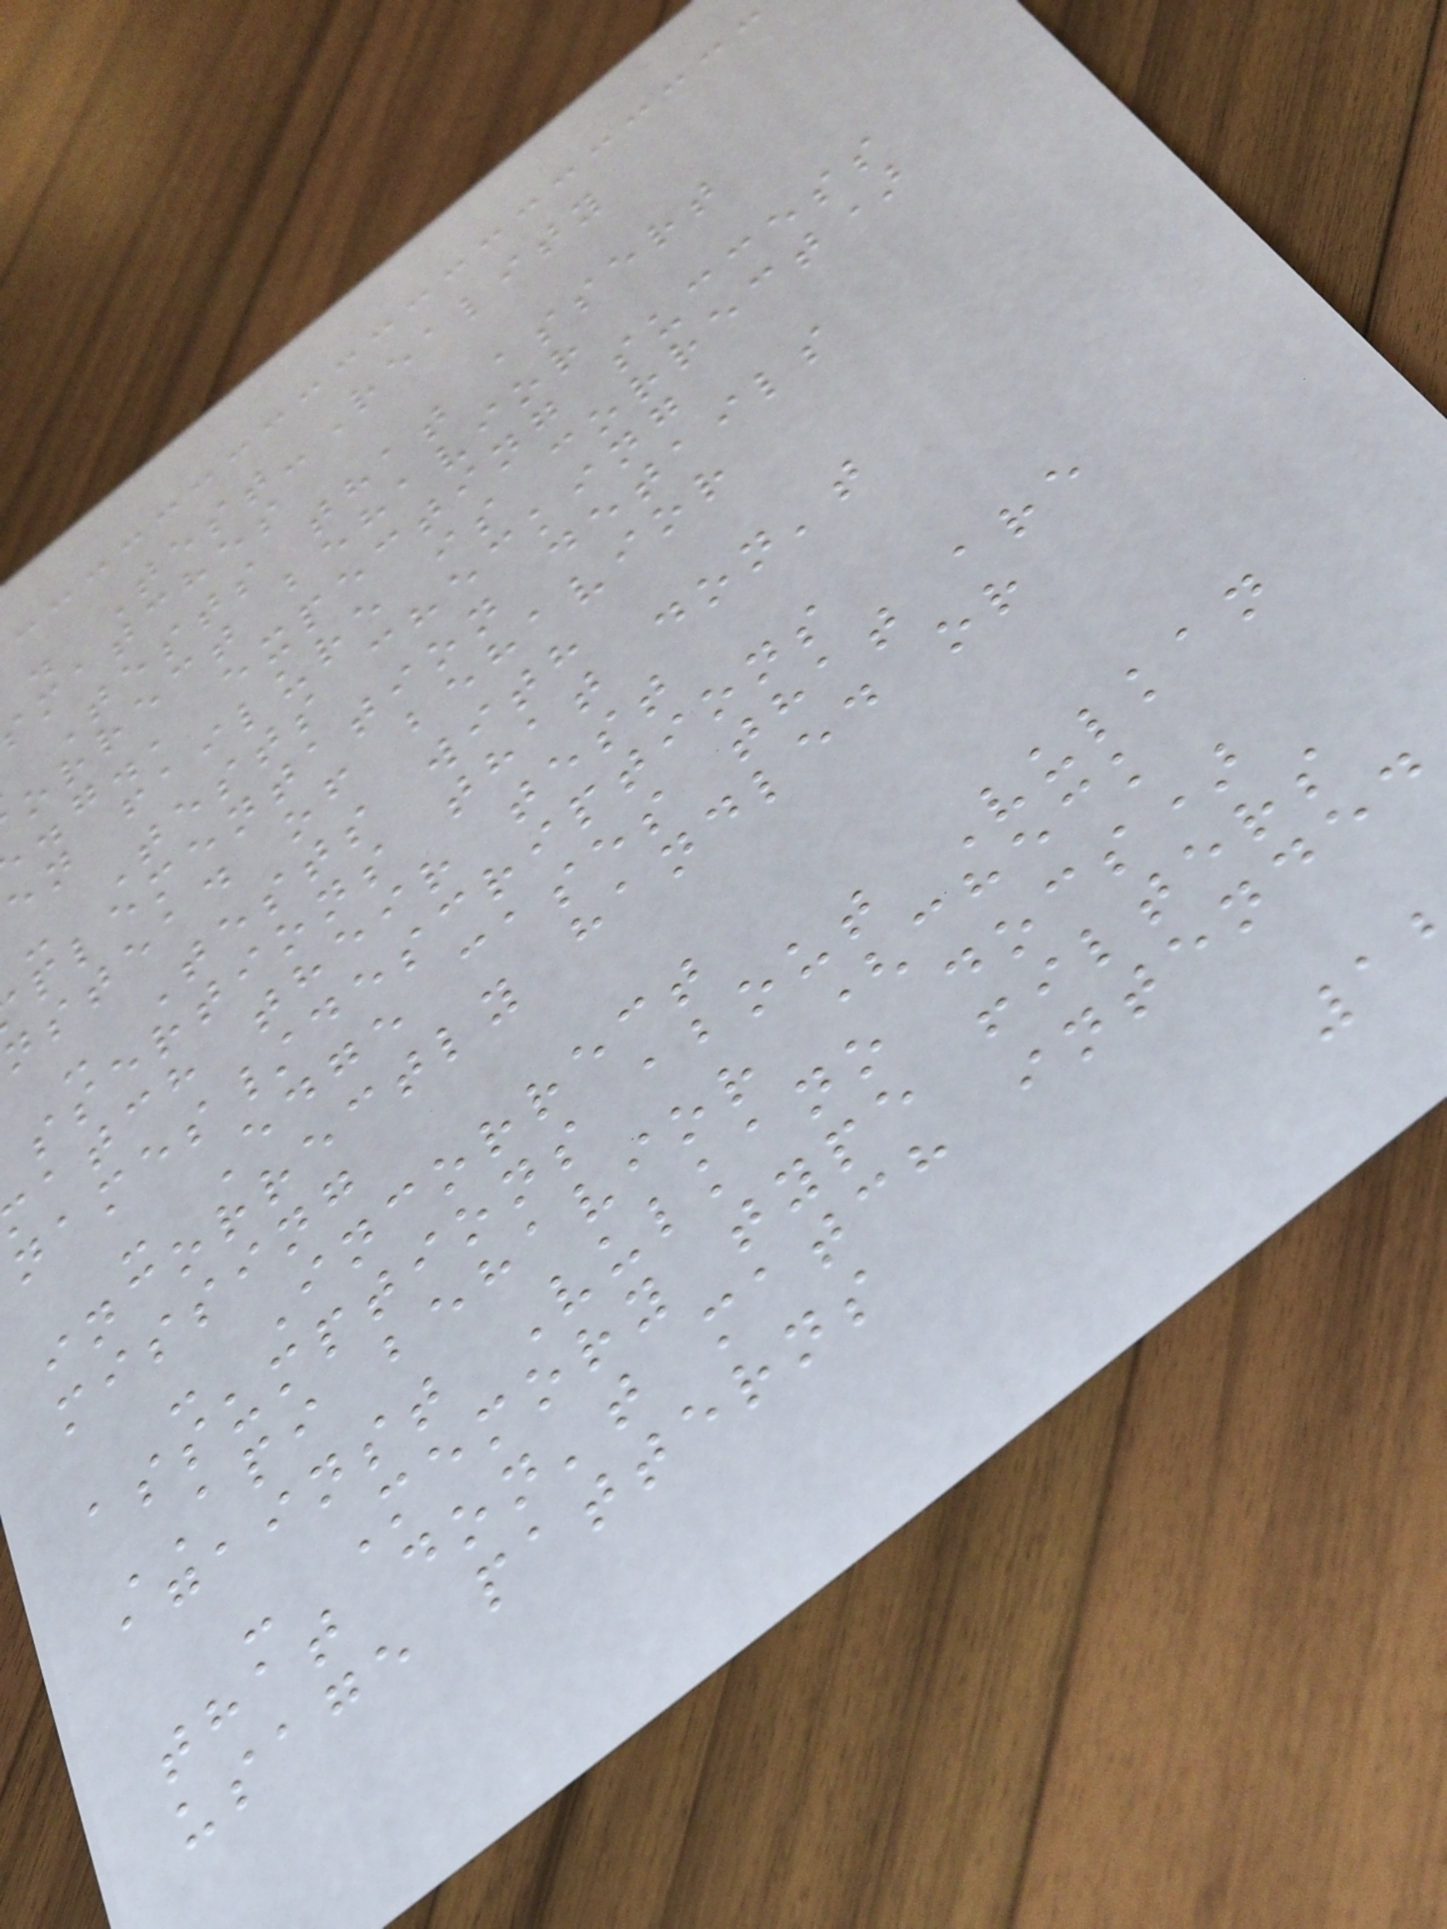. Test-Reality
matches
Tests that assert
orrect behavior
.g., expecting success
en failure is correct)
- Tests checking
plementation details
nstead of behavior
- Tests with
ssertions that don't
atch their test
names/descriptions
- Edge cases that are
incorrectly handled or
missing
- Incorrect
assumptions about Vulkan
API behavior (check
against Vulkano docs)
- Memory type filters
that don't match intended
usage patterns
